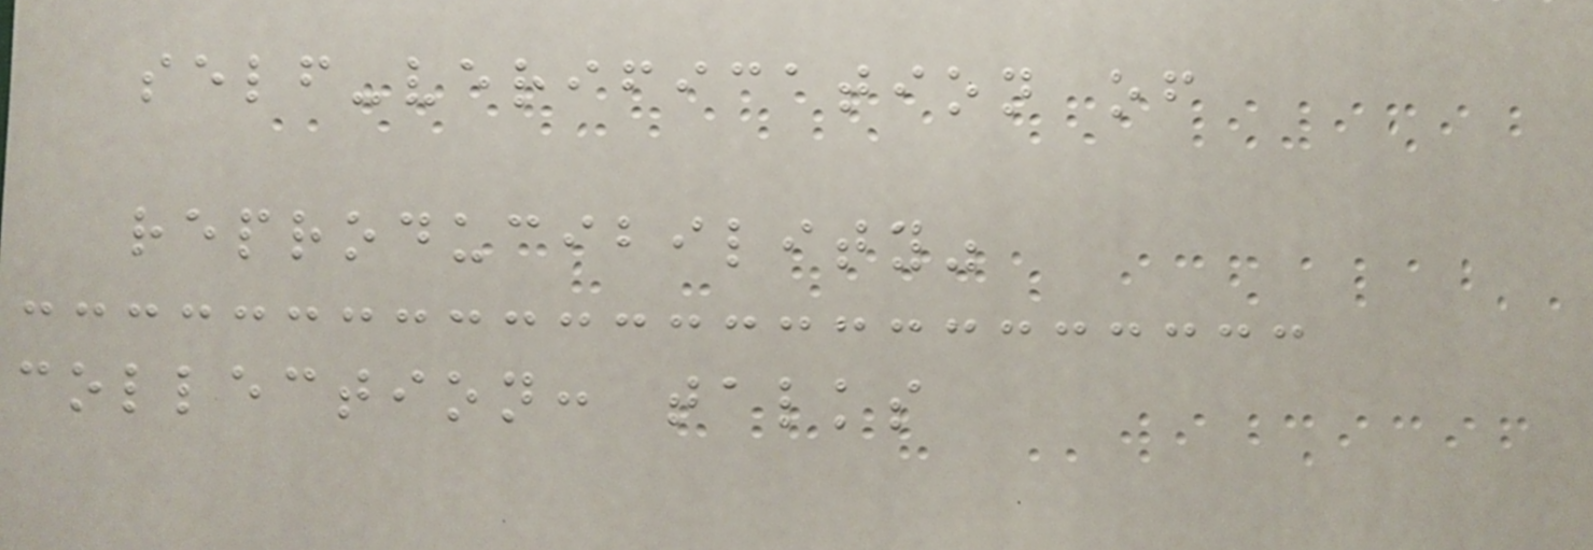self-verification of
reproducibility"
collection: talks
